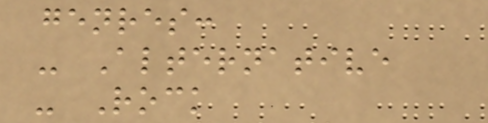genres:
- Alternative
- Rock
